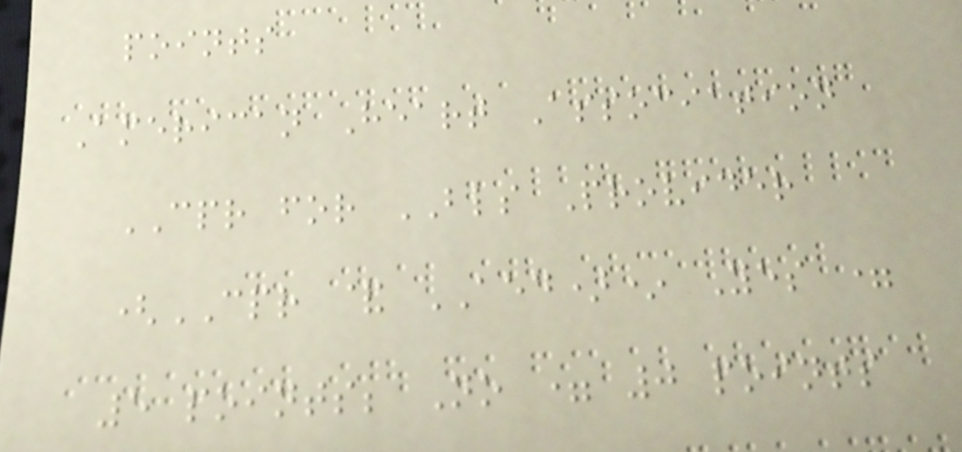points
American Heart Association
CPR for BLS Provider
(CPR & AED)* Yes =
5 points; No = 0 points
